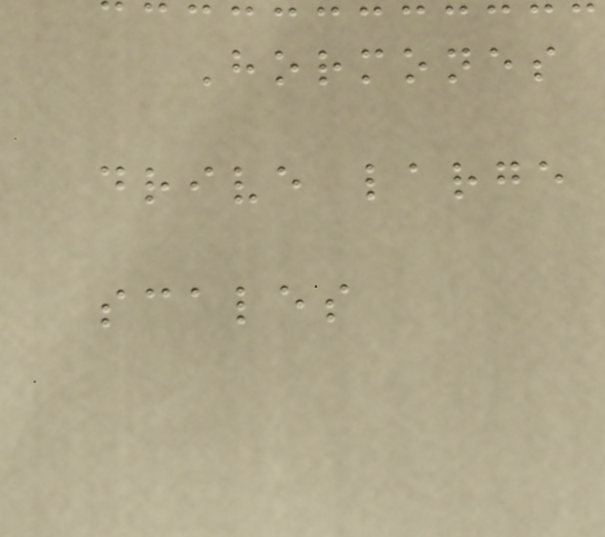Hormones
drive large
scales
